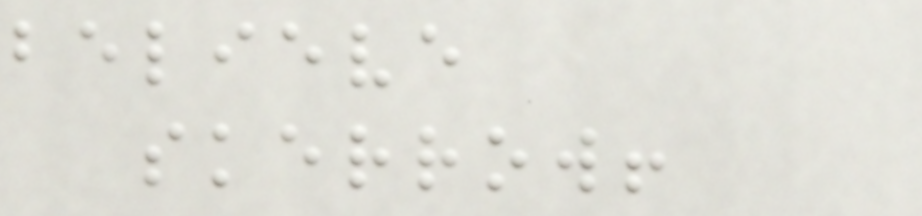believe
skerrow!
